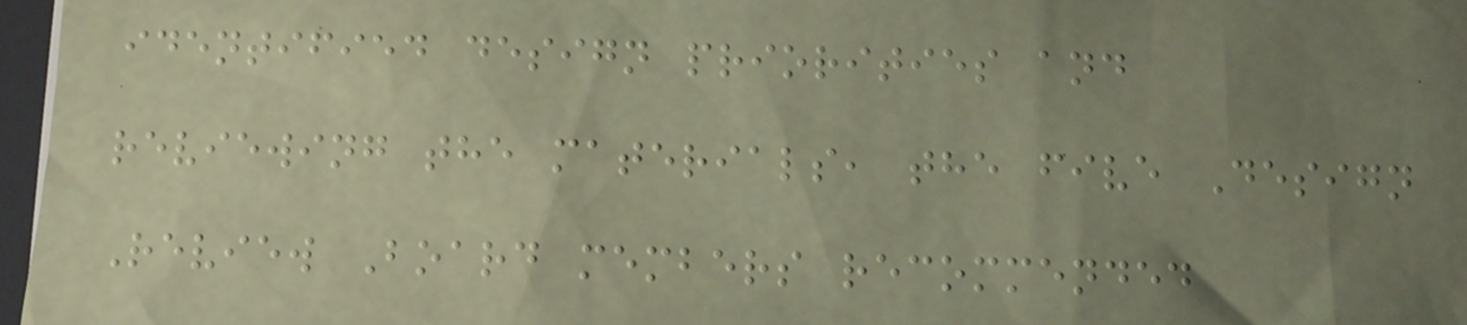identified design priorities and
reviewing the materials, the five Design
Review Board members recommended
